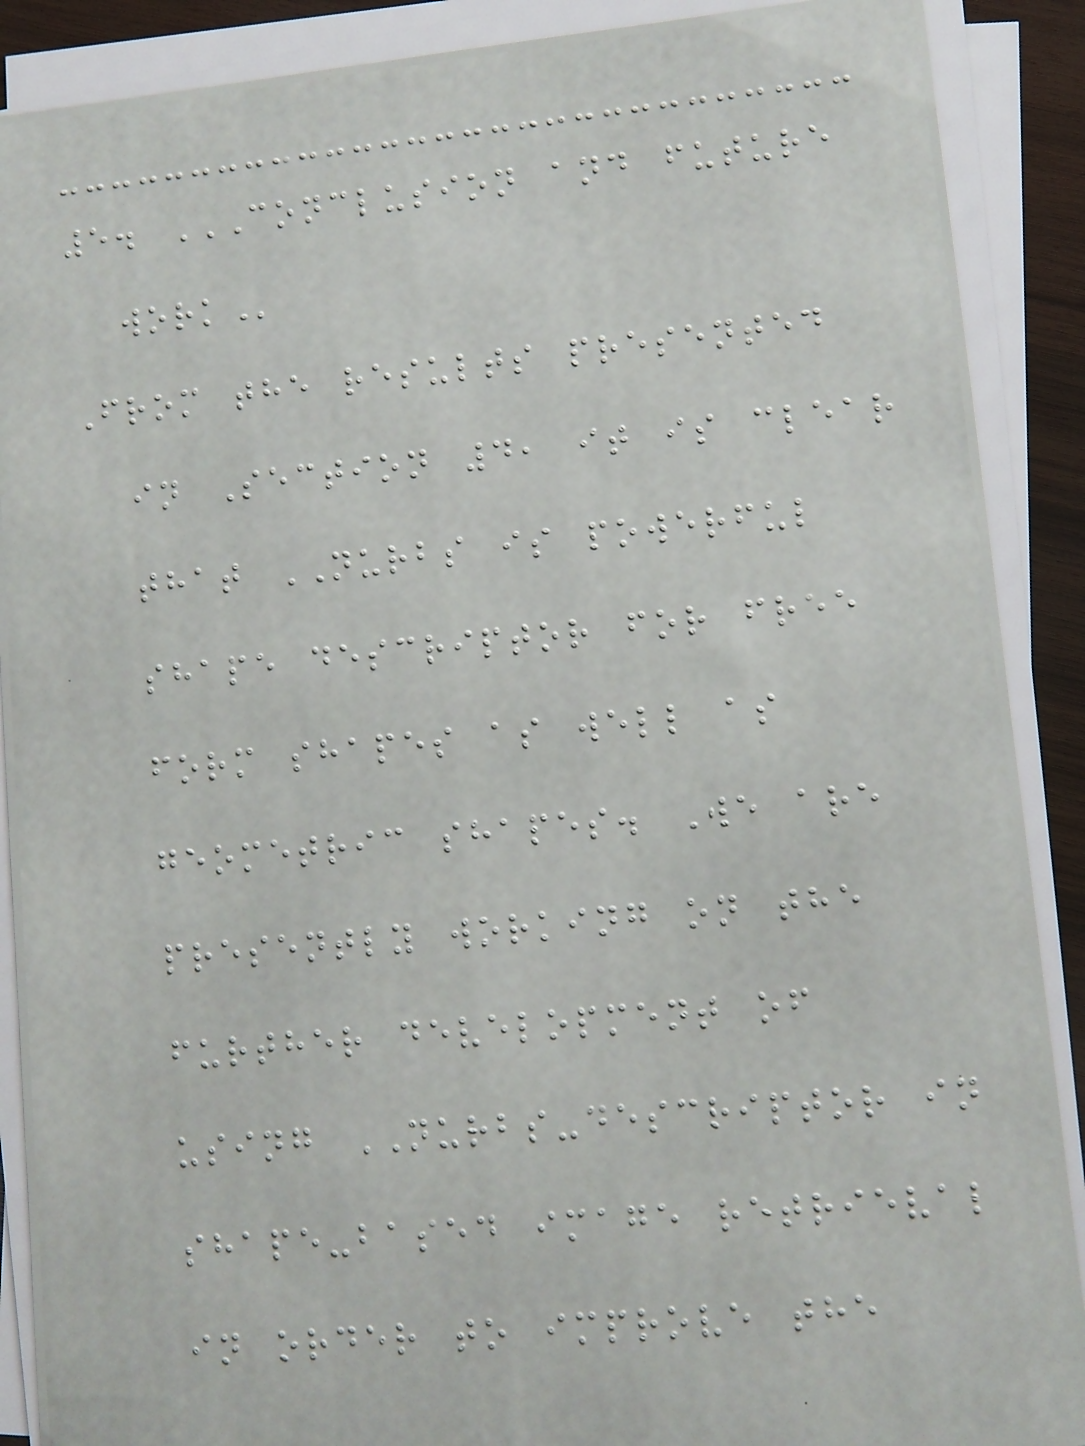5. CONCLUSION AND FUTURE
WORK
From the results presented
in Section 4, it is clear
that NURBS is powerful
shape descriptor for free
form shapes as well as
geometric shapes. We are
presently working on the
further development of
using NURBS-descriptor in
shape-based image retrieval
in order to improve the
